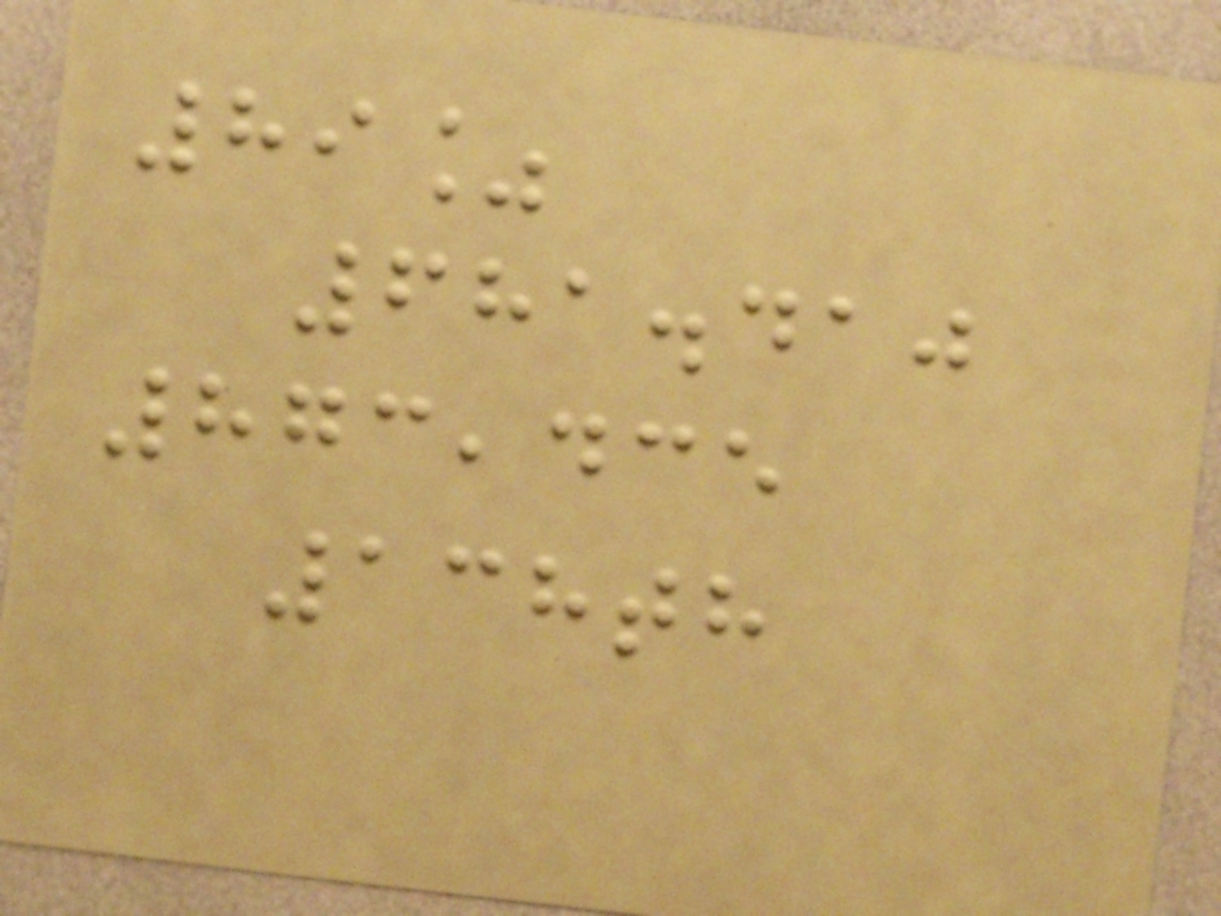89%
681.410
873,435
138th
